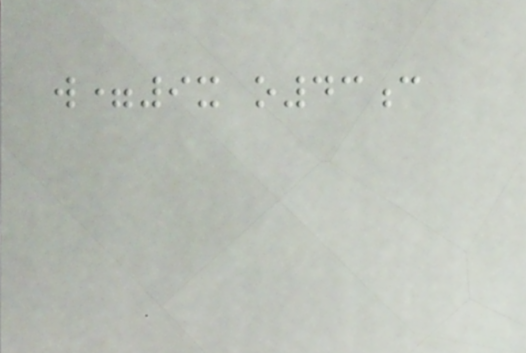w=9x o43c
